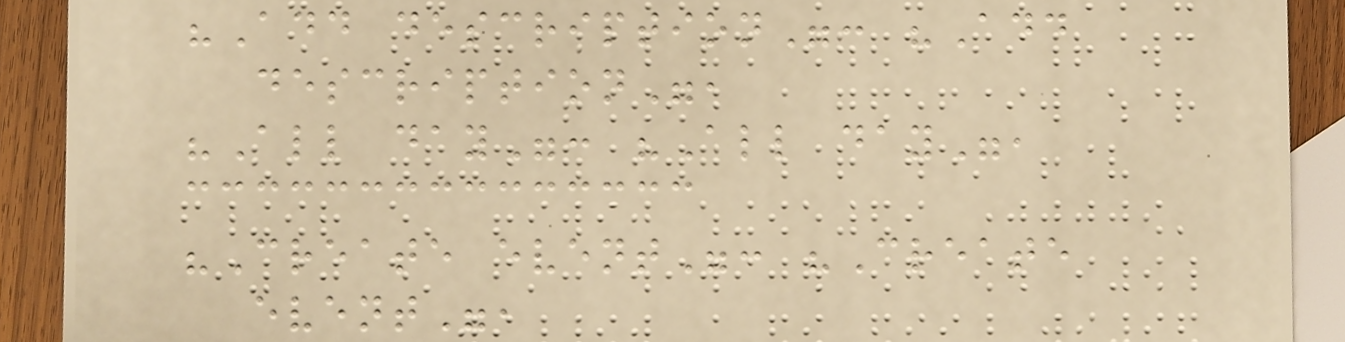"Add description": "Add
description",
"All day": "All day",
"Create event": "Create
event",
